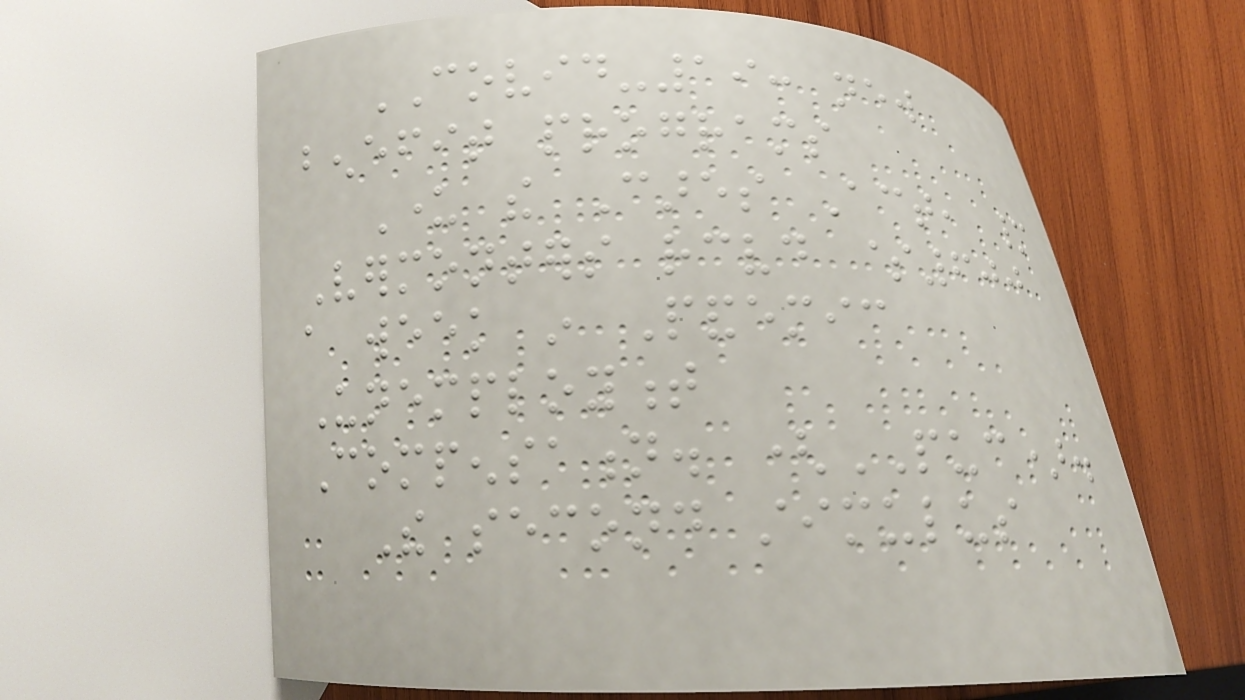COVID-19: new
benefit programs
Under the Cares Act, many
Vermonters received $600
a week in Pandemic
Unemployment
Compensation. (PUC).
The second stimulus
